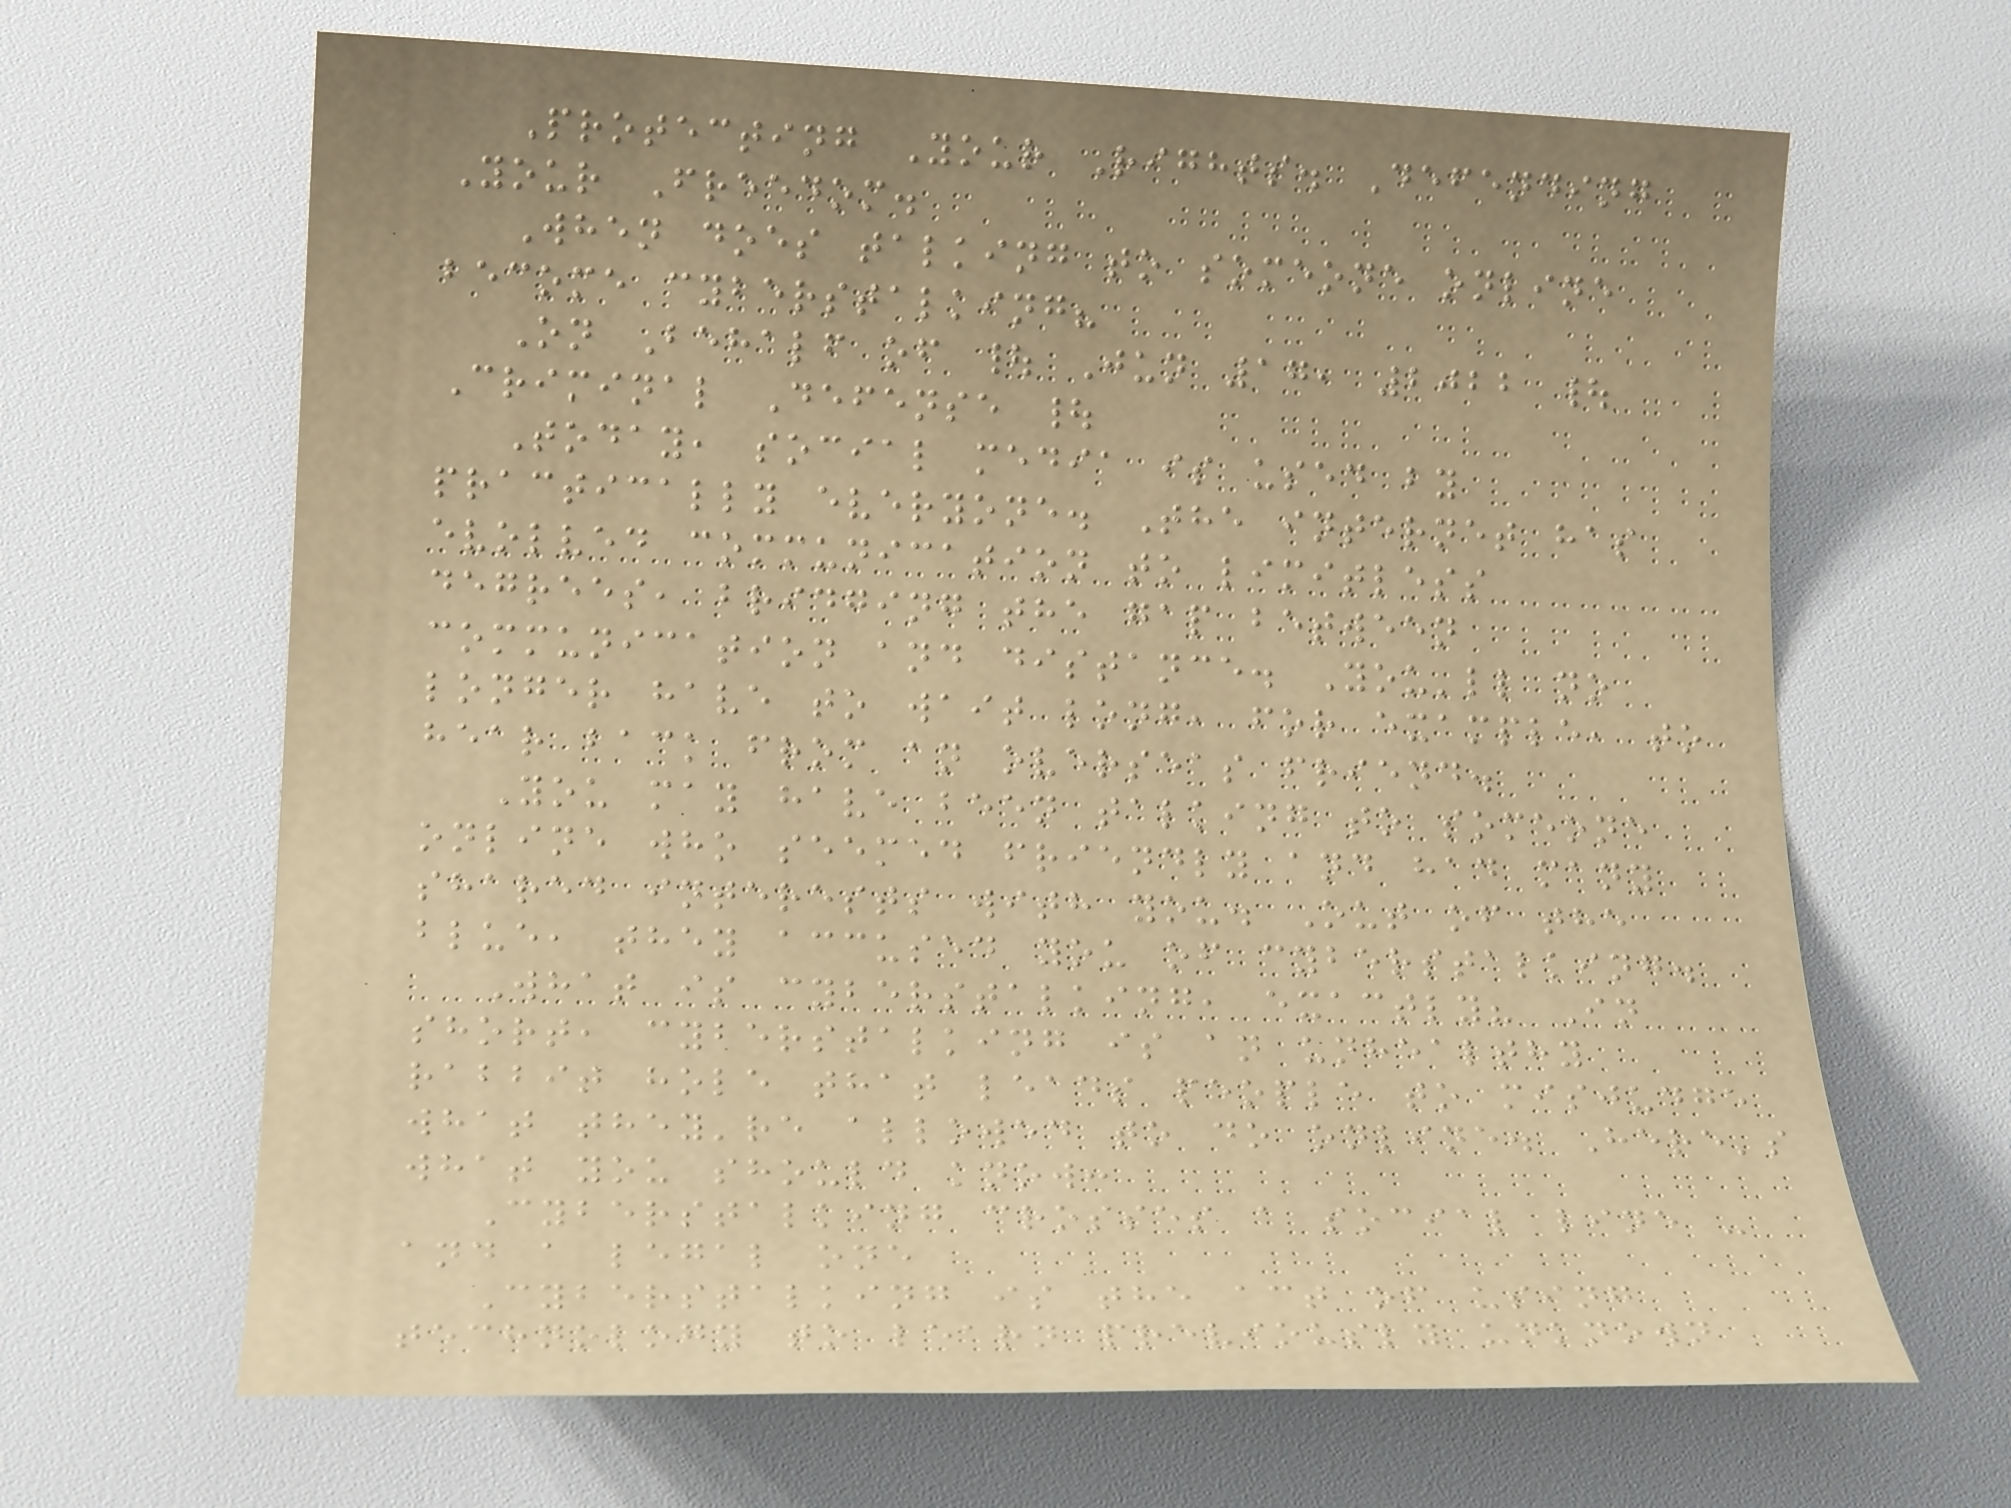Protecting Your Rights. Defending
Your Freedom.
When does talking to someone online
become cyberstalking?
On Behalf of | Jun 17, 2022 |
Criminal Defense |
Today, social media is used by
practically everyone. The internet has
evolved communication to limitless
degrees, bridging the gap between
communication and distance. You'll no
longer have to wait long, for example, to
hear back from an overseas friend.
You may have been talking to someone
online who seemed friendly and had many
shared interests with you. Out of the
blue, they accused you of cyberstalking.
What is cyberstalking, exactly? In
short, cyberstalking is an unhealthy
rabbit hole that leads people to misjudge
what they're allowed to do online. Here's
what you should know:
Cyberstalking crosses a social line -
and a legal one
Cyberstalking is the act of using
technology to learn previously unknown
